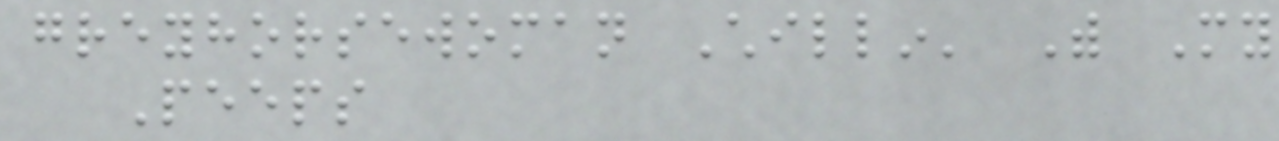greyhorsewoman Chillin' With My
Peeps
